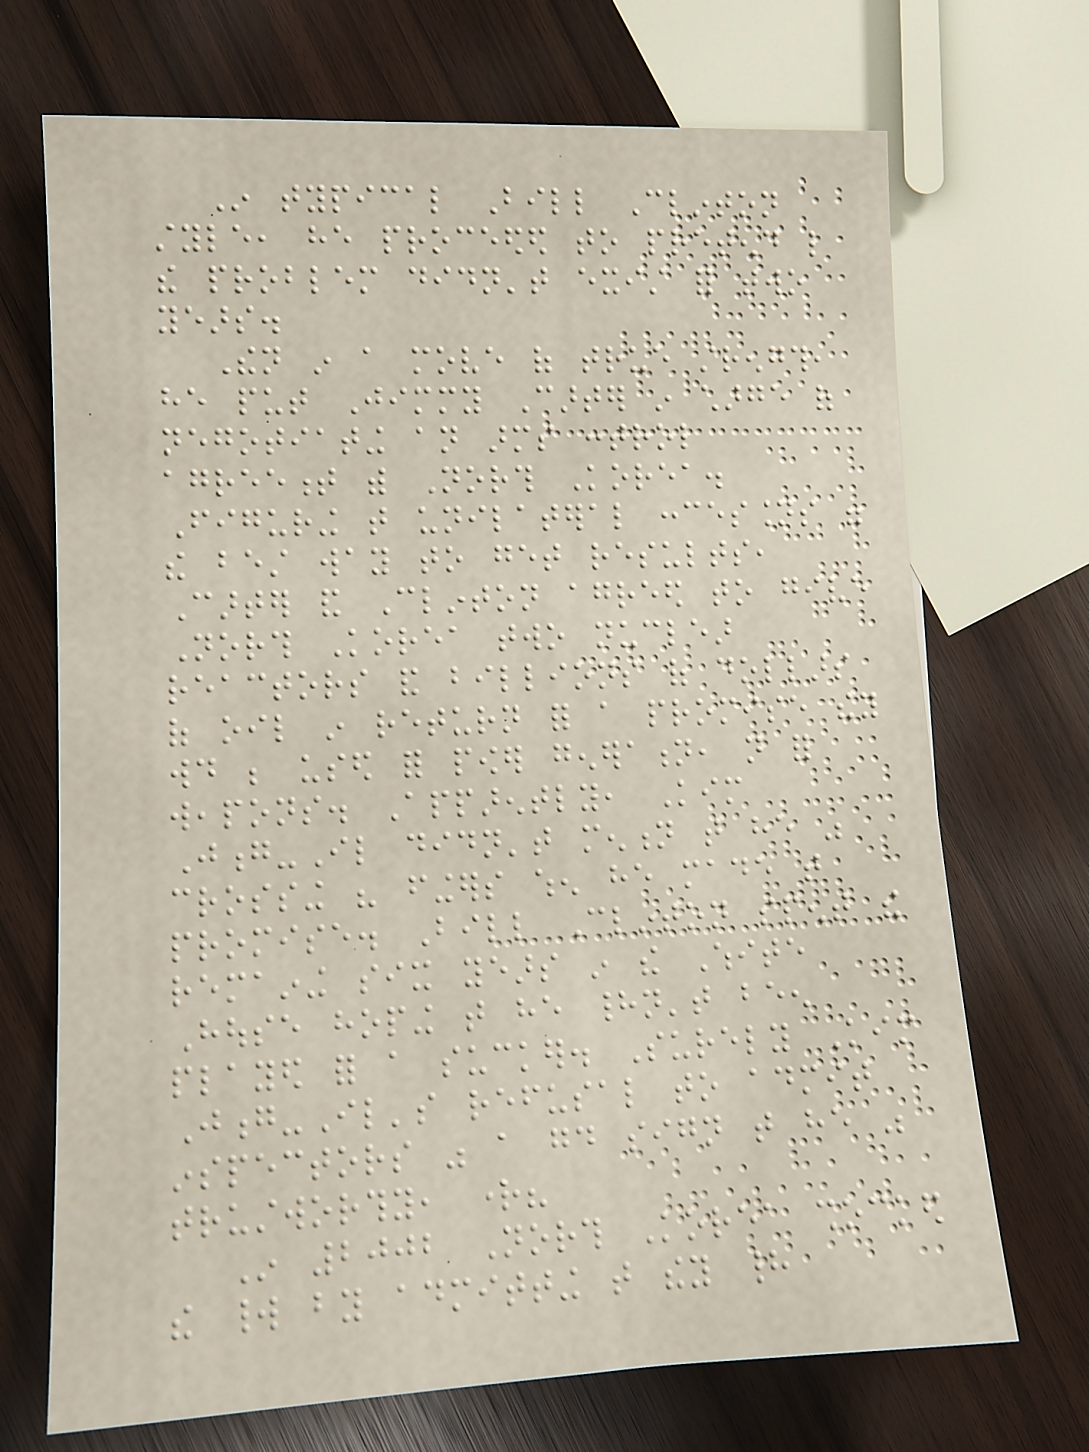In typical Bill Clinton
style, he proceeded to pretend like
the problem didn't exist for two
years.
Then in a move of true strength,
he put Jimmy Carter in charge of
negotiating an arms control
agreement with North Korea.
Figuring that unilateral concessions were
the best way to get results,
Carter and Clinton agreed to give
North Korea two nuclear
reactors and billions of dollars
of oil in return for a promise they
would be used for power generation, not for
weapons. Apparently, Kim
Jong-Il didn't mention that he was
crossing his fingers when he made that
promise. Bill Clinton spent the
remaining six years in the White
House hoping that he hadn't been
played for a sucker. Surely Kim
Jong-Il's refusal to admit
inspectors was a good sign that he was
trustworthy, right?
In 2002 North Korea shocked
the world by admitting that they had
